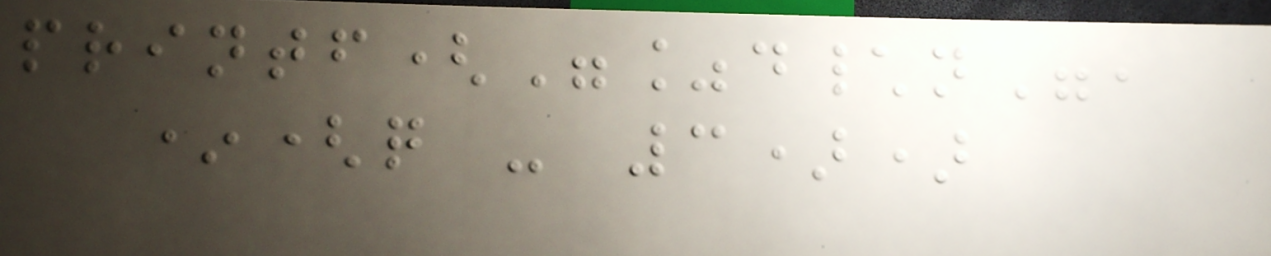printf("%d\n",
*(q - 3))
